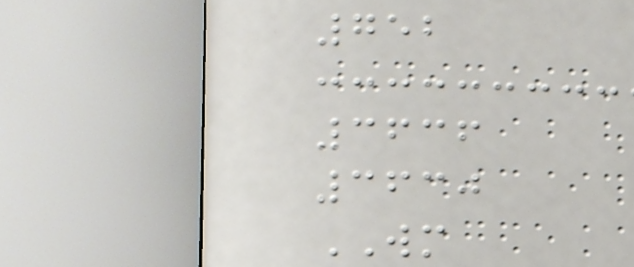752
3636
3630
WM
